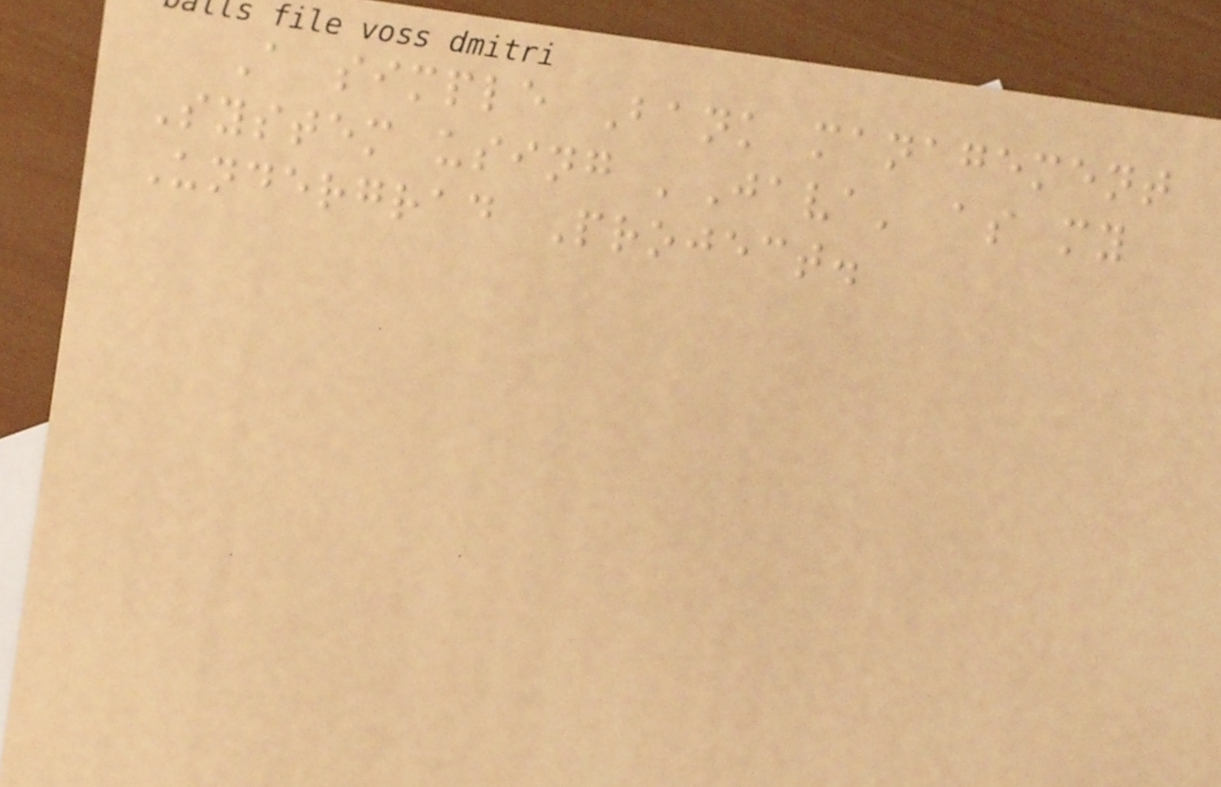A simple Bank management
System using 'Java' as my
Undergrad Project.
